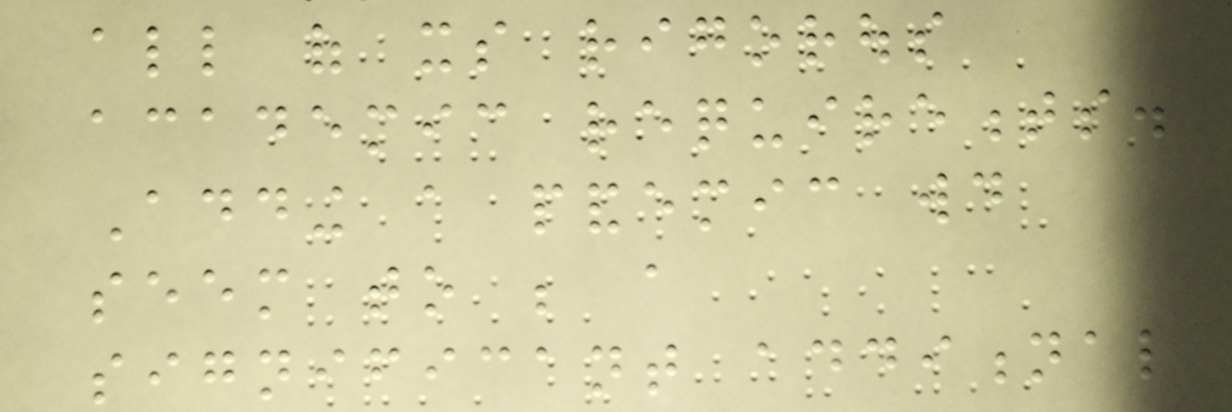all of its rigorous
academic requirements.
Adding a pandemic would
seem to be a
significant additional
